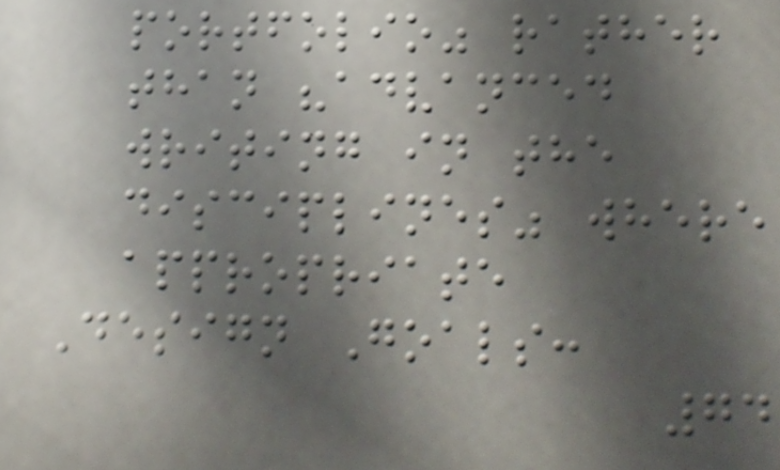portfolio" rather
than "advanced
writing in the
disciplines" where
appropriate
Design Goals:
74
